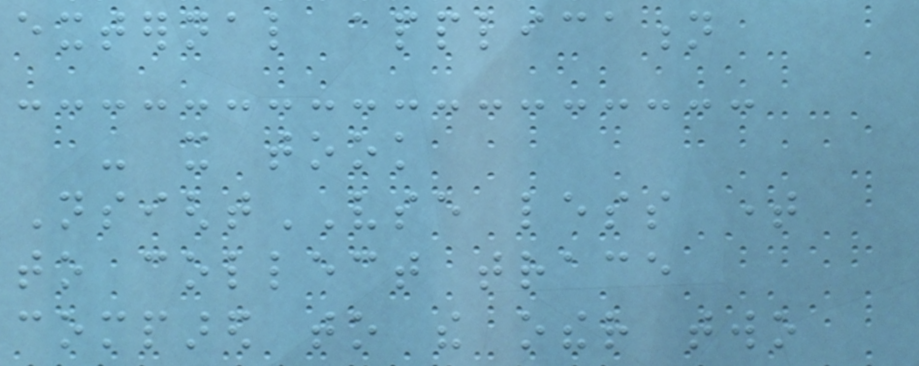external application
- it took
NsightVSE less time
to collect trace
compared to the other two
